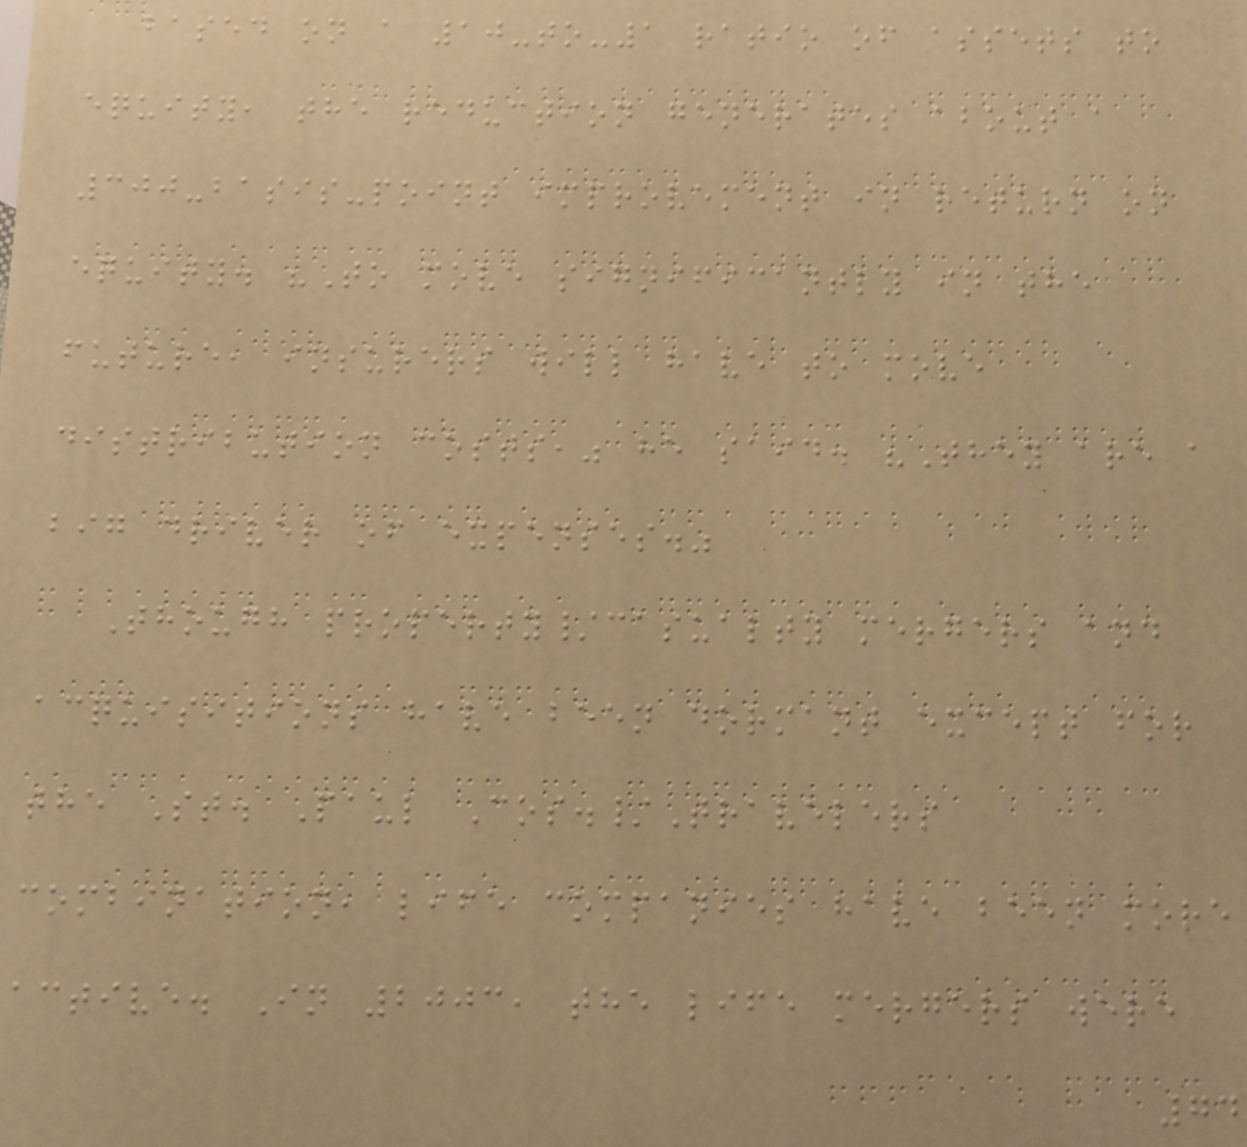based on a 10-to-1 ratio of assets to
equity, the reduction generates about a
300-basis-point improvement in return on
equity. "To move significantly in the
future, insurers will have to move
distribution costs," he said. "They are a
big driver of expenses."
Though property/casualty mergers and
acquisitions have been dormant except for
the St. Paul Cos./Travelers
combination, life companies have been more
active. In 2003, the life mergers were
74
